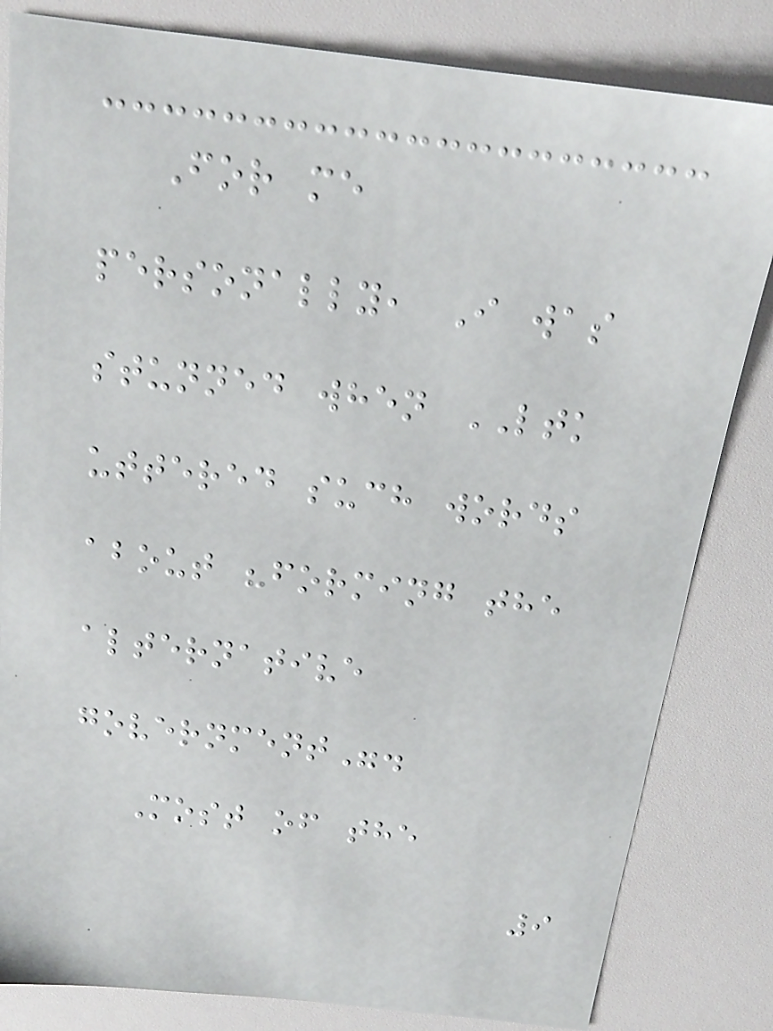For me
personally, I was
stunned when LTK
uttered such words
about "forming the
alternative
government".
Most of the
9
